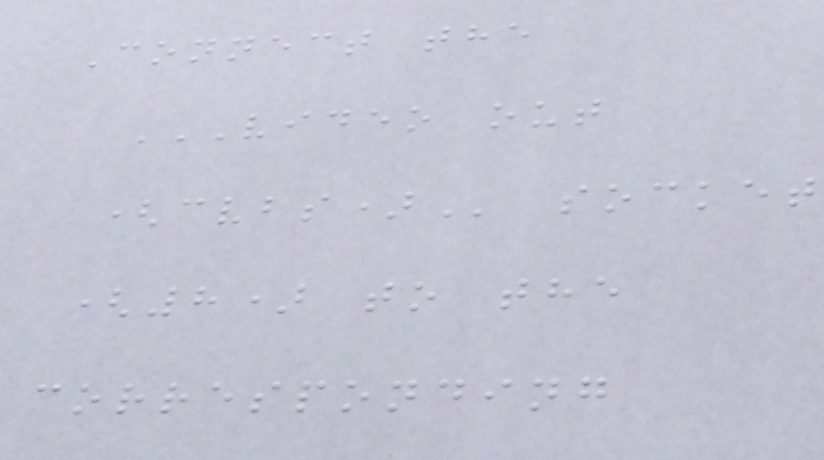Connect the
VIDEO OUT
(CVBS) socket
(8) to the
corresponding
